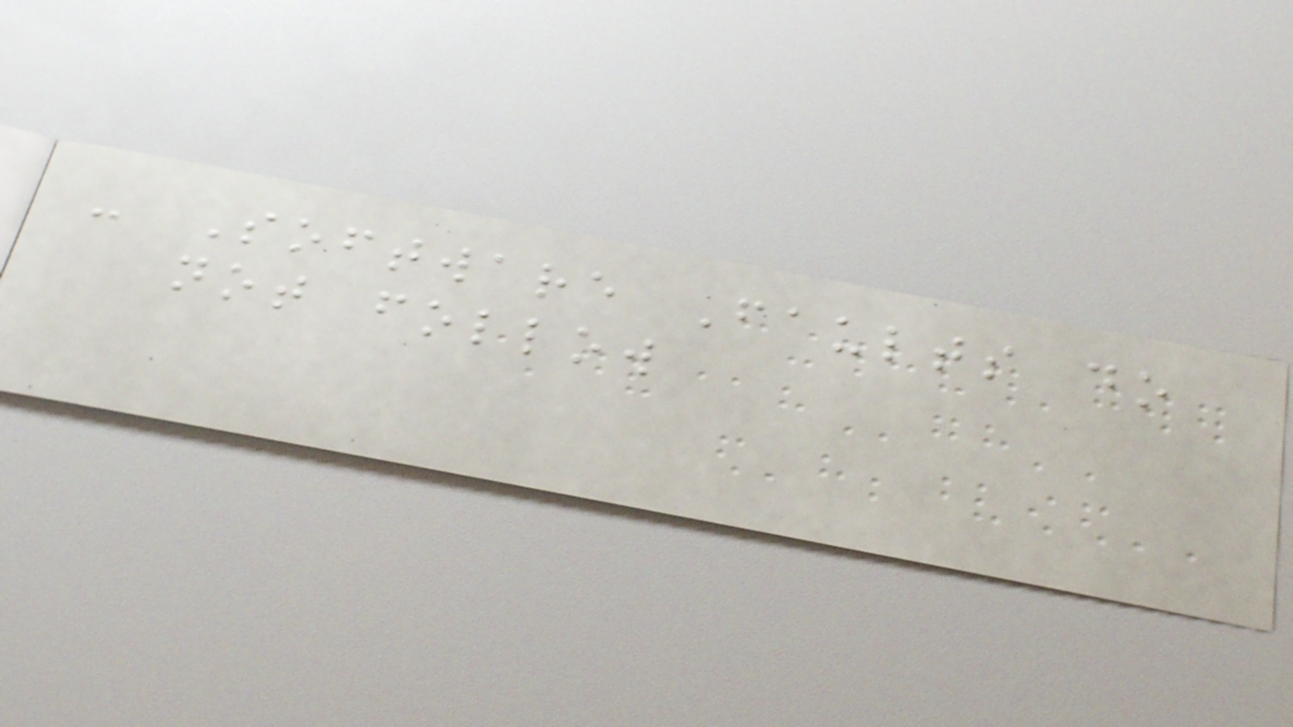- Software Faults do
not follow
